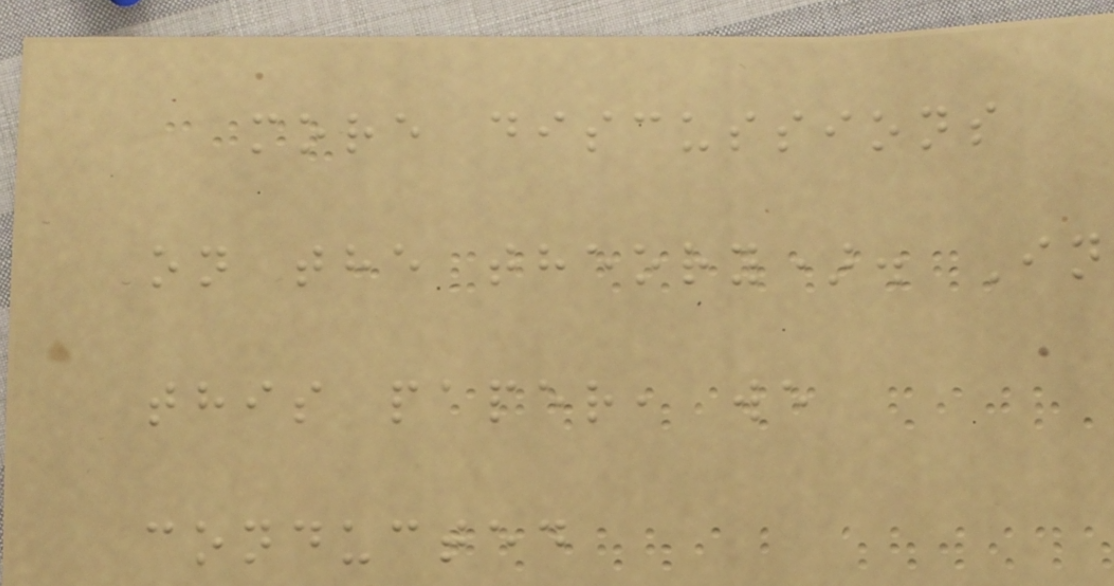more discussions
on the theory). In
this paper, we
conducted
